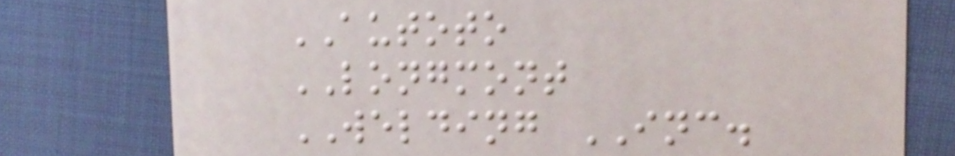AUTOTO
LONGMONT
WELDING INC.
